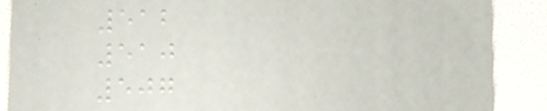512
510
507
